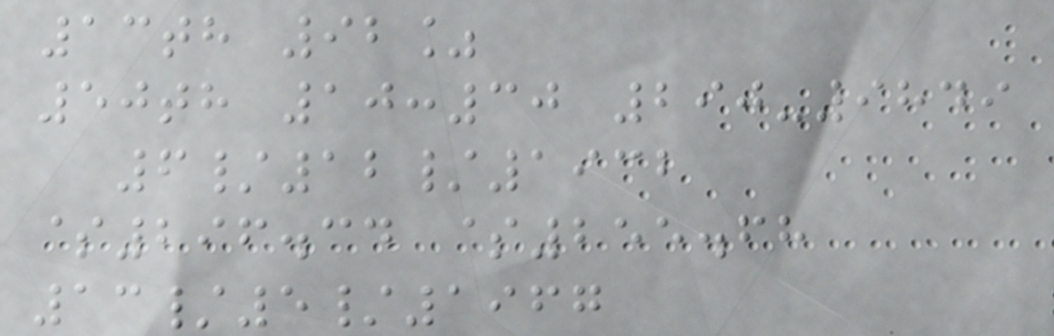13th 92%
50th 10:30 290-9849
6/12/1932
$296.34 $255.68
13/5/1967
